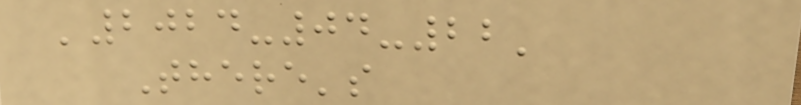'2024-04-22'
There's
